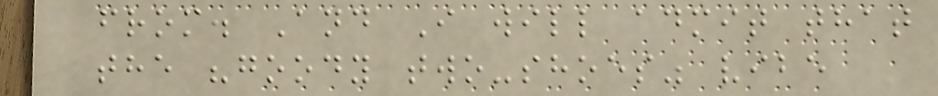from. And I will admit that
the "goody two-shoes" vibe
